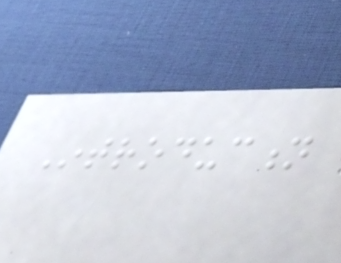Introduction
